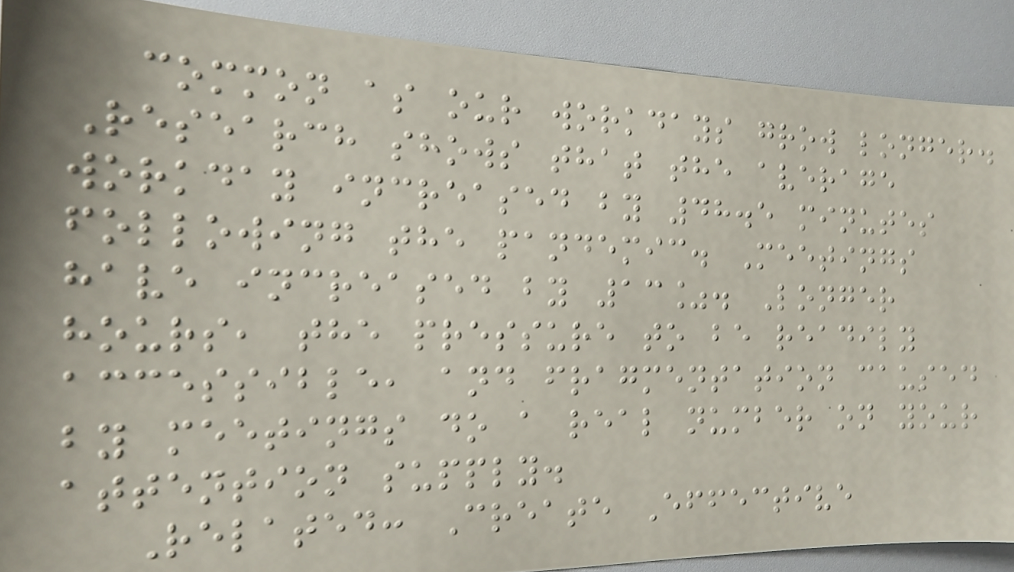common as our workdays grow longer.
Research shows that the average
workday increased by 48.5 minutes
following the pandemic. Meetings
have increased by 13%. Longer
hours, the pressure to be readily
accessible, and fragmentation caused
by meetings do a real number on your
attention supply.
Related: Create Effective
